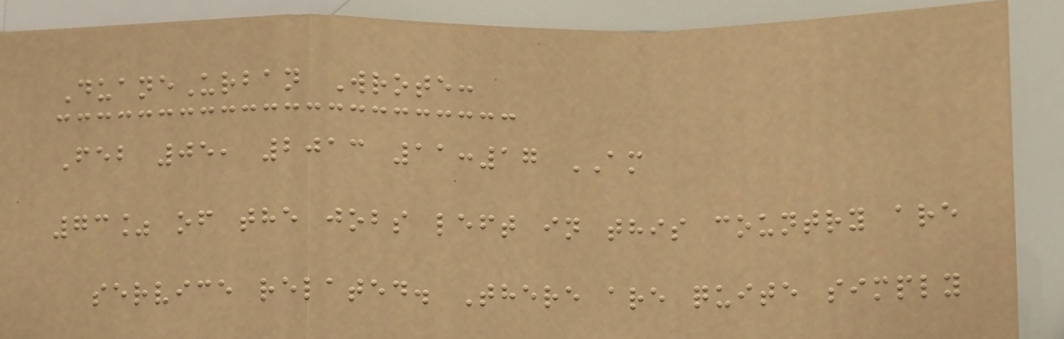DuaneUrban Wrote:
Feb 05, 2013 11:17 AM
73% of the jobs left in this country are
service related. There are quite simply
